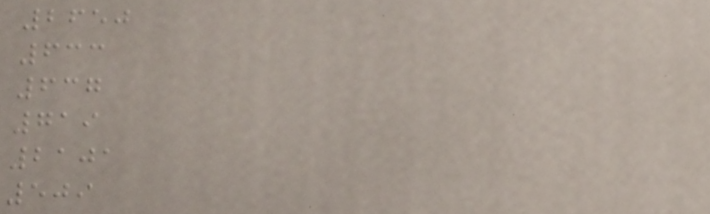2650
633
637
719
2101
509
